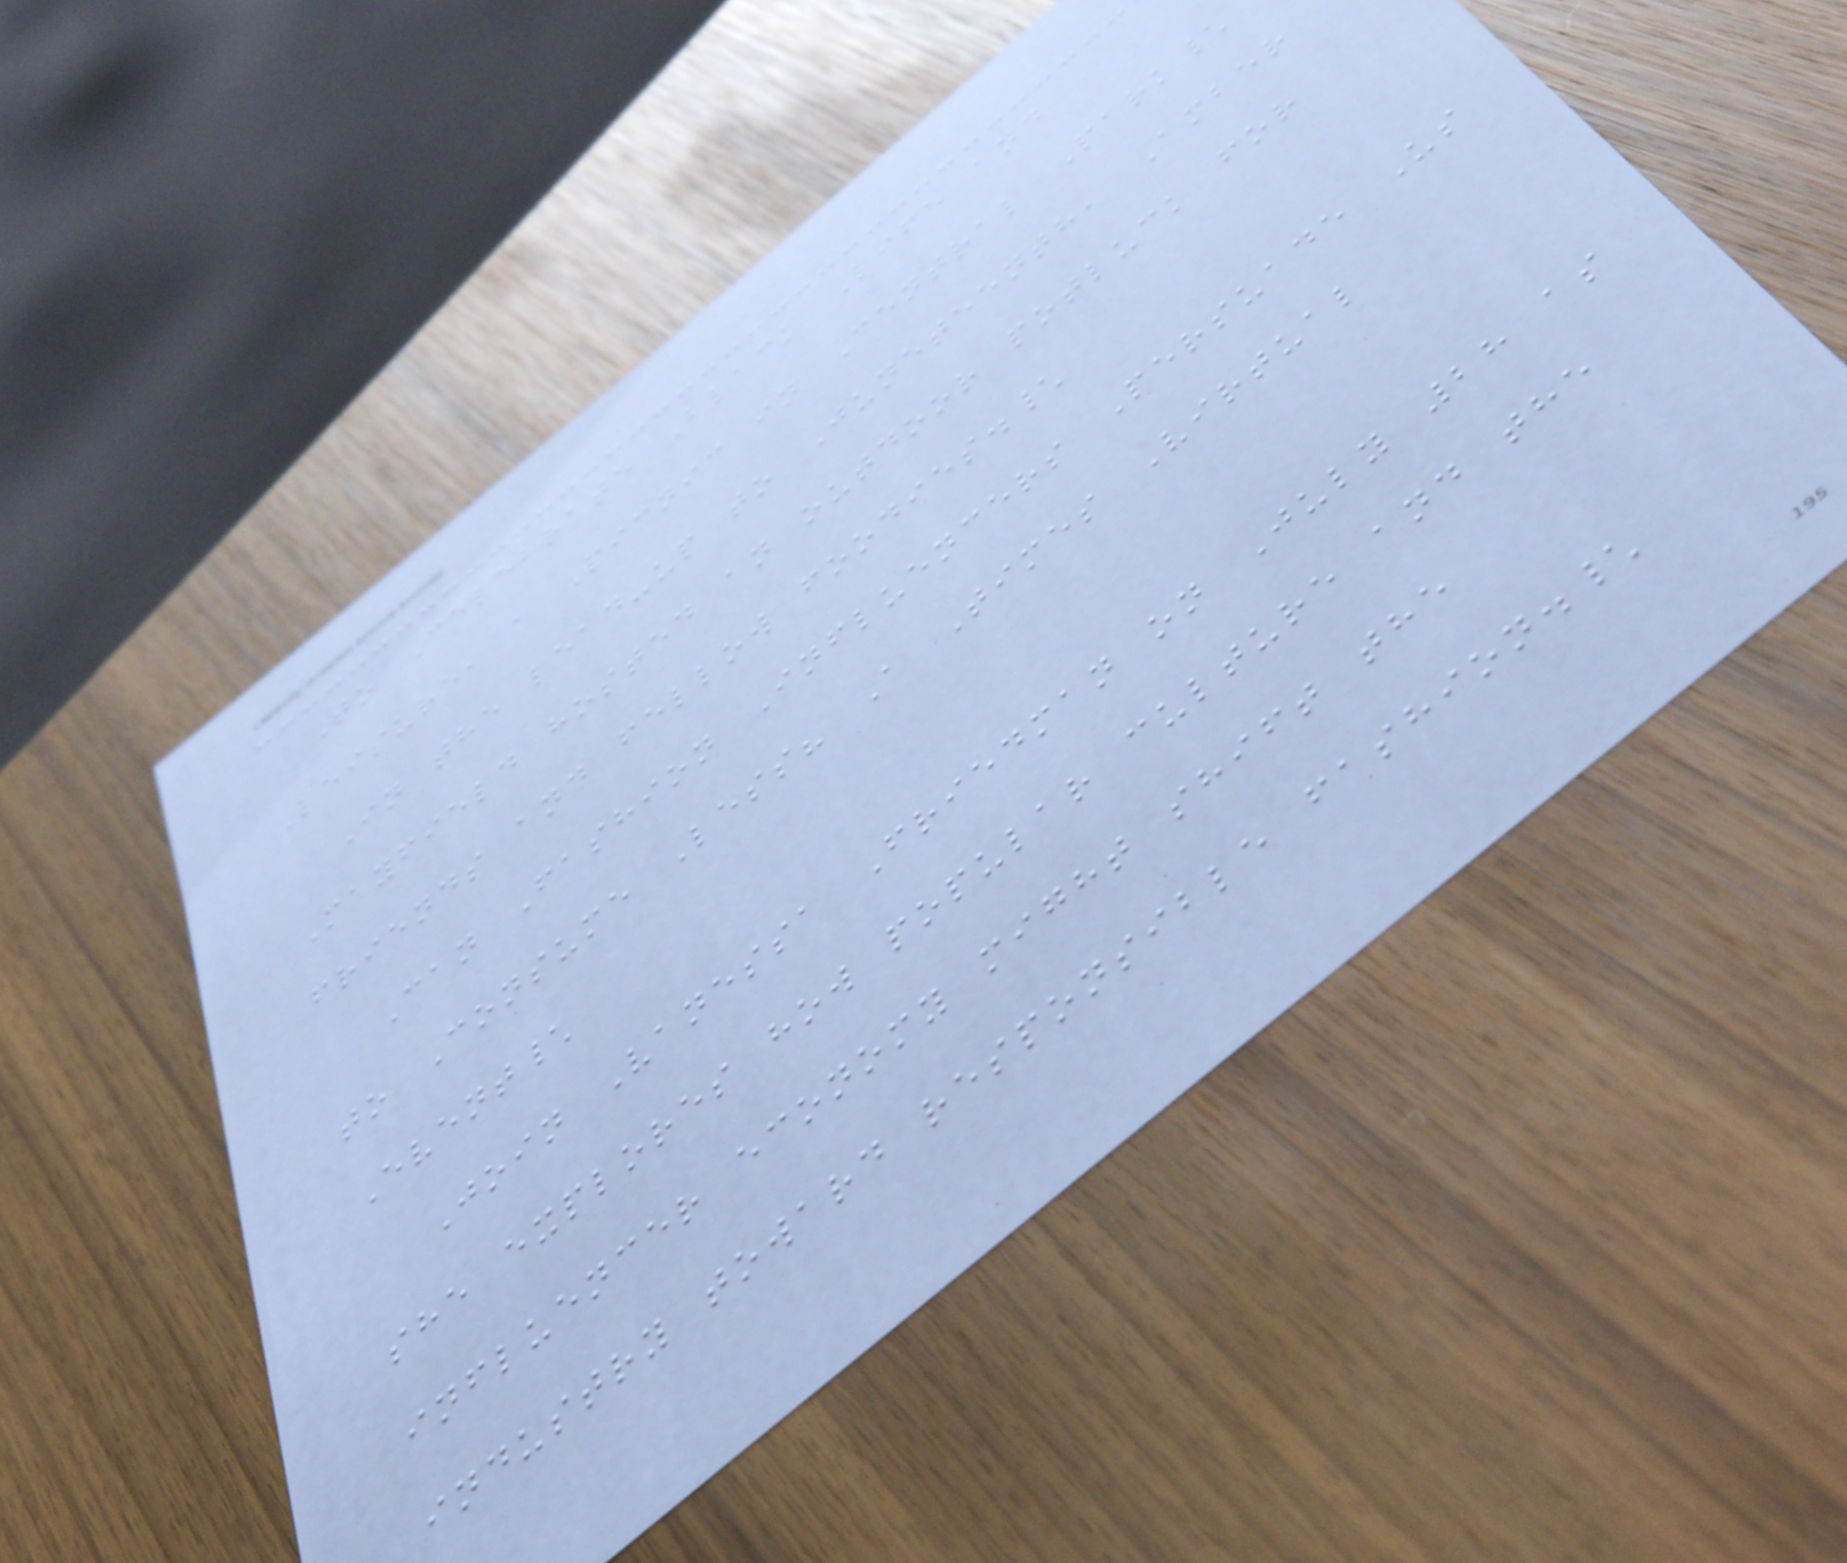To Celebrate Black Life and
Leisure, a Picnic in Central Park\
In the lead-up to Juneteenth, Amber
Mayfield hosted an outdoor potluck for
friends and fellow foodies.\
Can Fashion Influencers Persuade Us
to Consume Less? A Times Virtual
Event\
Join Vanessa Friedman on July 28 as
she explores how popular culture and the
influencer economy might shift the
industry toward responsible fashion.\
